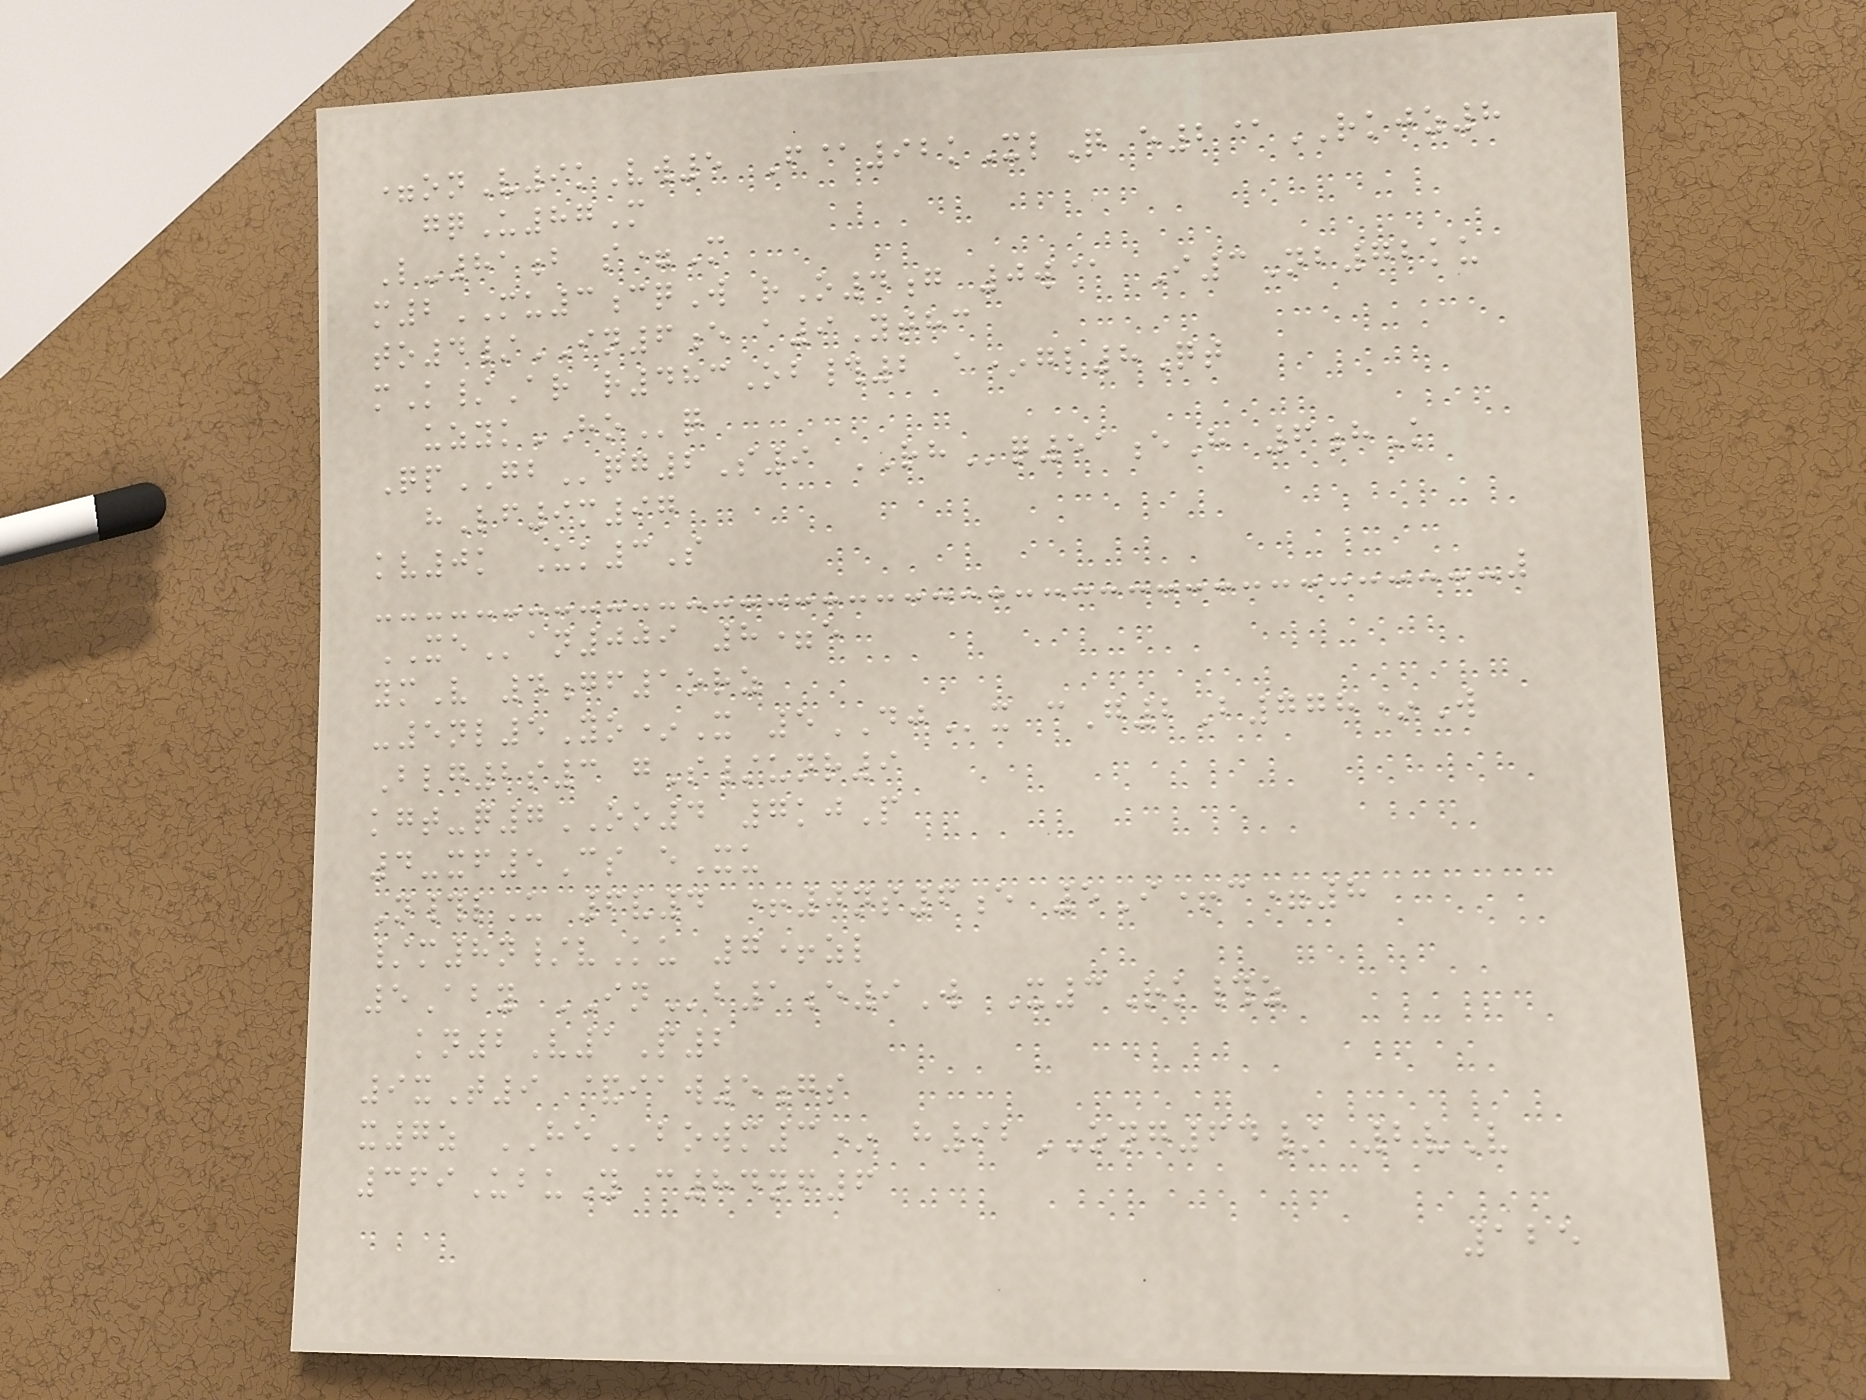=onV9kVw5 F@92kXlQ e2@RKJZ8
gqU87M
L-81b s=M
m2MU3cqW rO4g 0w@ I3Nb72ku
to4/IN6e a9Ythc
mK/Ar r483Ob#2 a*gl8Qt
uzykHOq
QpGBqg2S9 RHq51eH 6hK
hLf9m97
kv0k Uk3S
XEan009 8=e
ymV 4gf1orz
-5nl5Yo*X 5DJx cG2B778*W
Blg2s3 gS/unr9
kgt-q7OO4 7kjP
4-xf5Cs eXu
N#lU 6v4 +0ns6e 5I+c=8
/m8n/vKu 7+zl
5Aby INb1e9W X3Rk#z
kn2V1P2
9xT9 &iaw5gs
x7z HEbowm3* h92ONG64/ 2vV
369UbuY c84nf6
125
